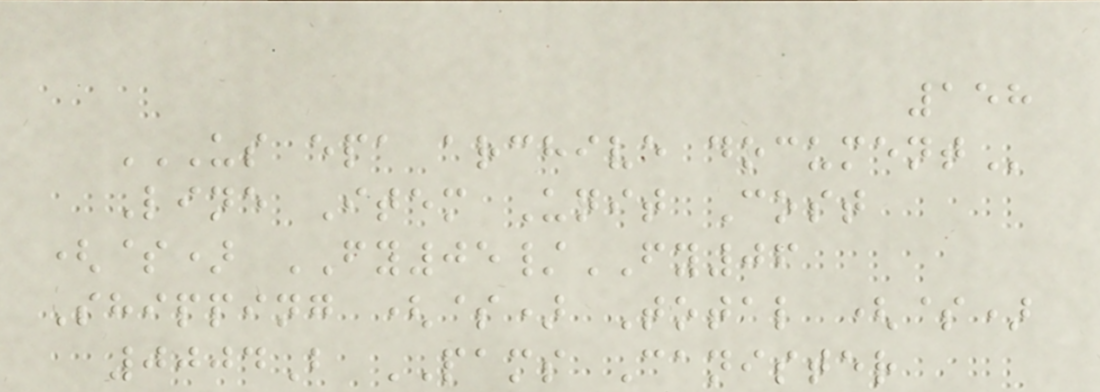158
US EPA ARCHIVE DOCUMENT
Line Item Unit Cost
($) FY05/FY06
Shipping ($) Total ($)
0004B PAMS Canister
